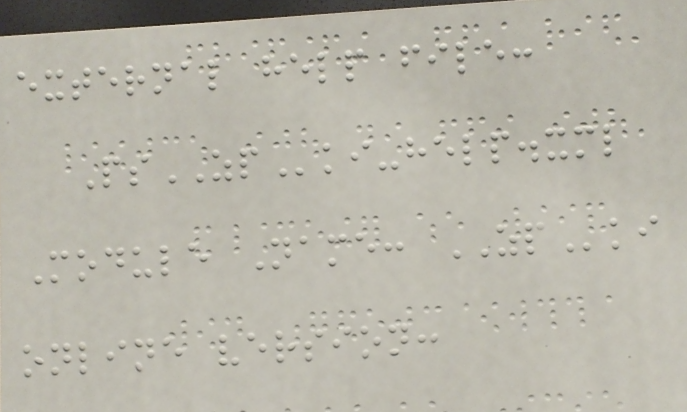external help file:
PsZPki-help.xml
Module Name: ZPki
online version:
